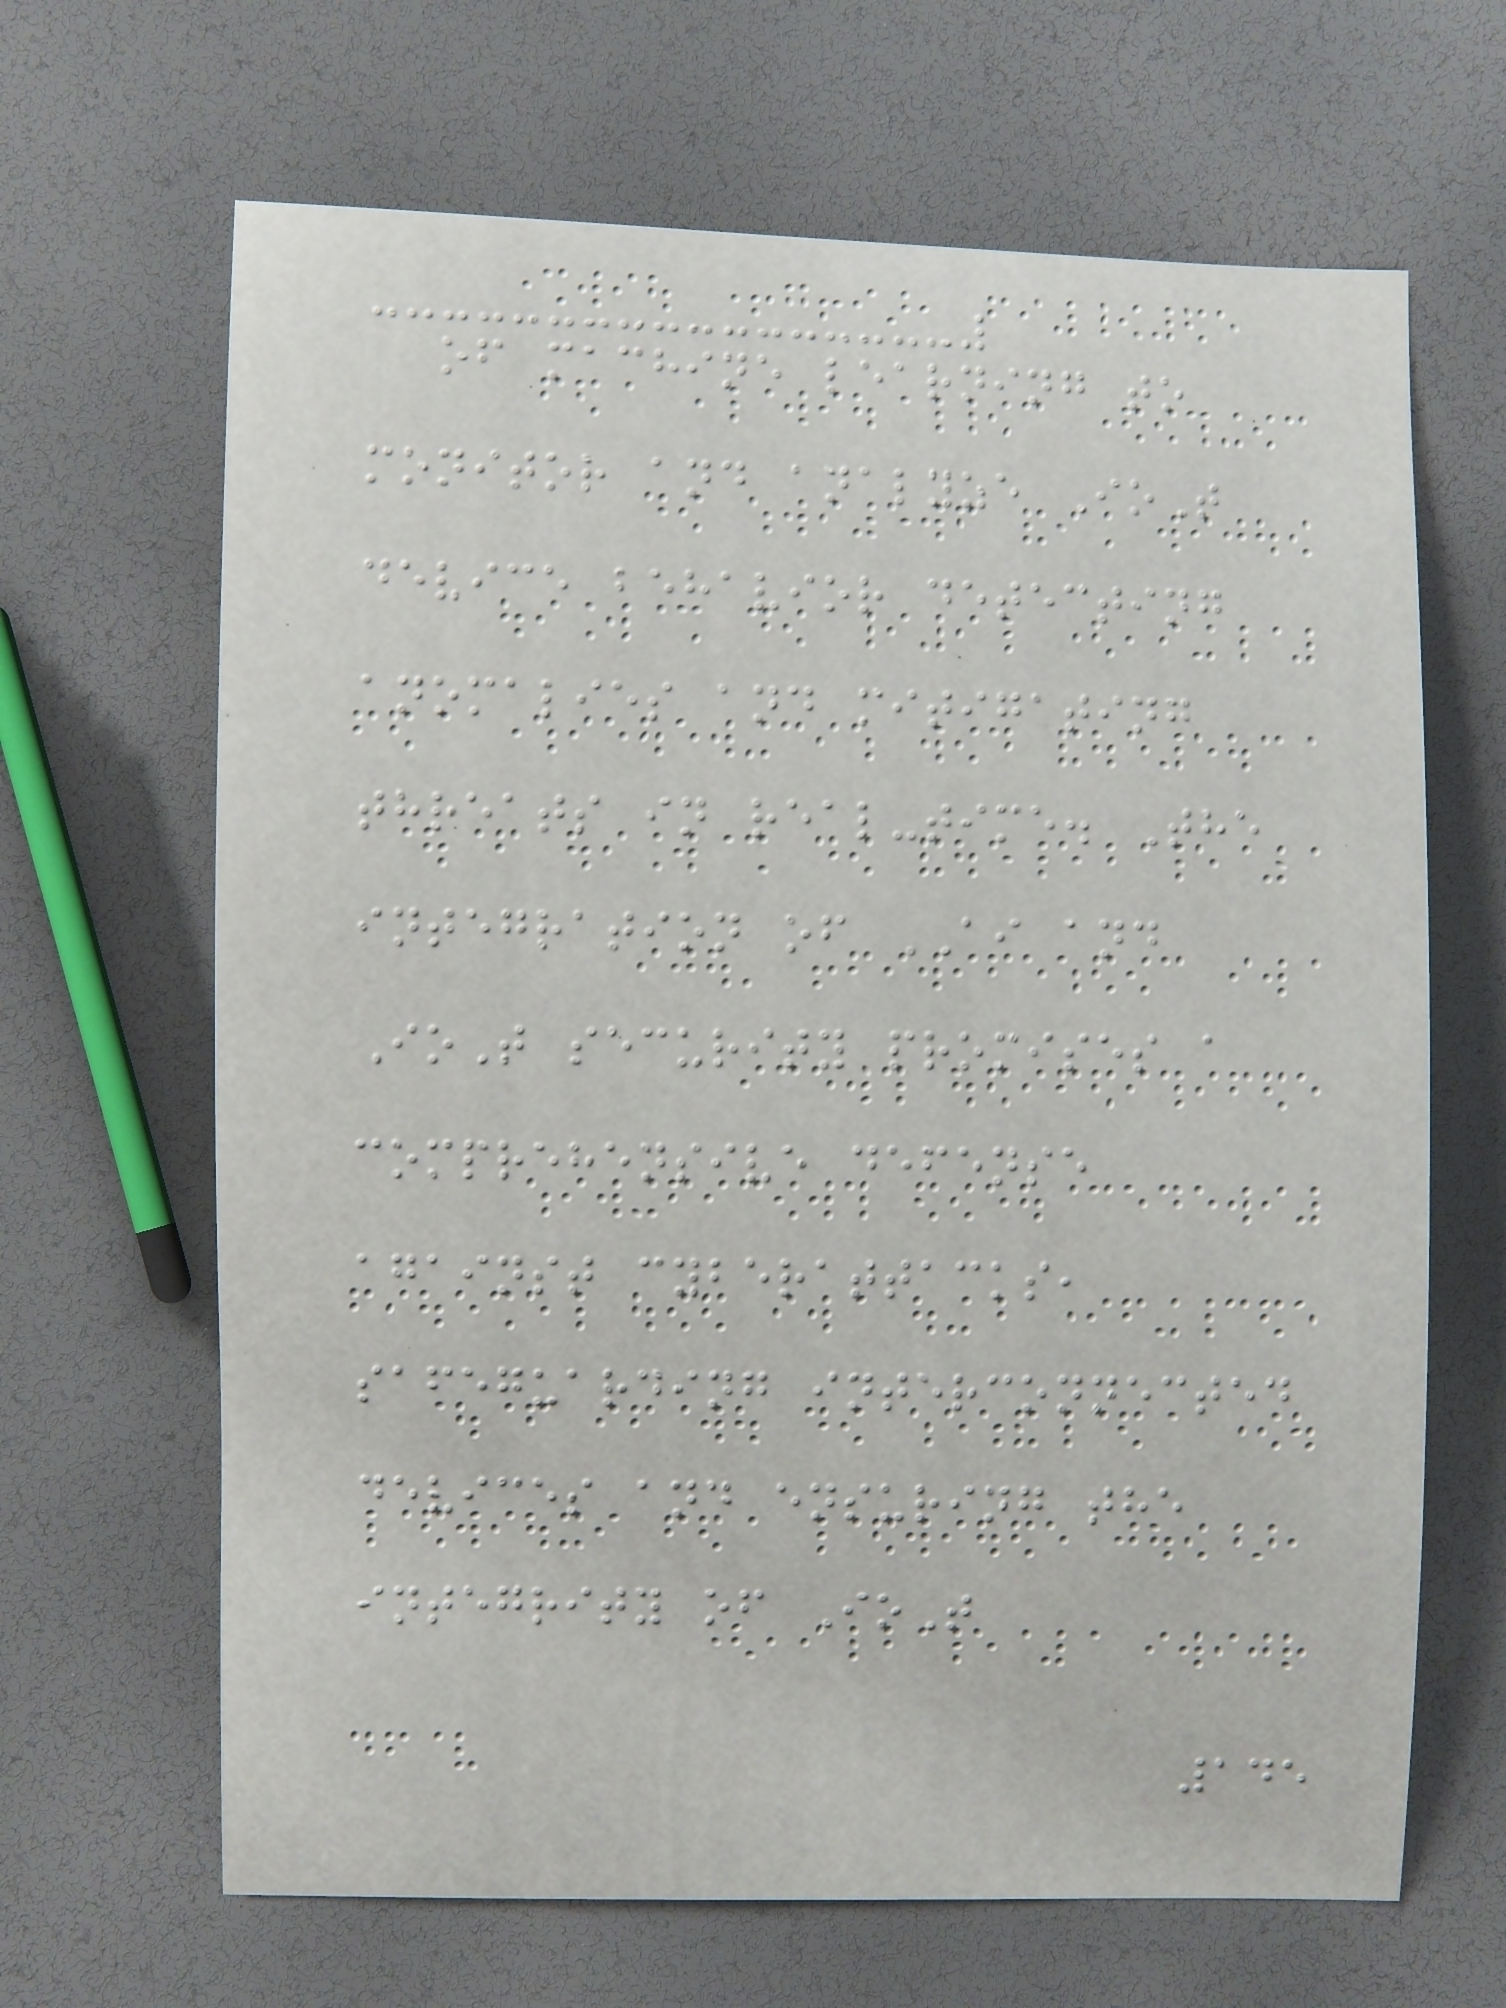of machine learning to
monitor and analyze IoT
device behavior detecting
anomalies and mitigating
threats in real-time. The
integration of AI and
IoT security promises a
comprehensive defense
against cyberattacks,
safeguarding interconnected
devices and ensuring the
integrity of IoT
145
